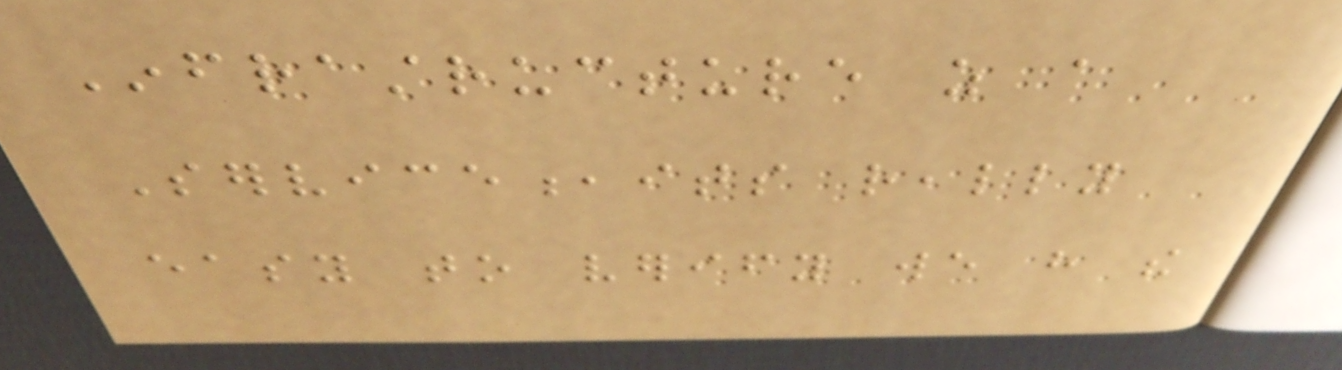Infrastructure as a
Service,its really
easy to verify we have the
